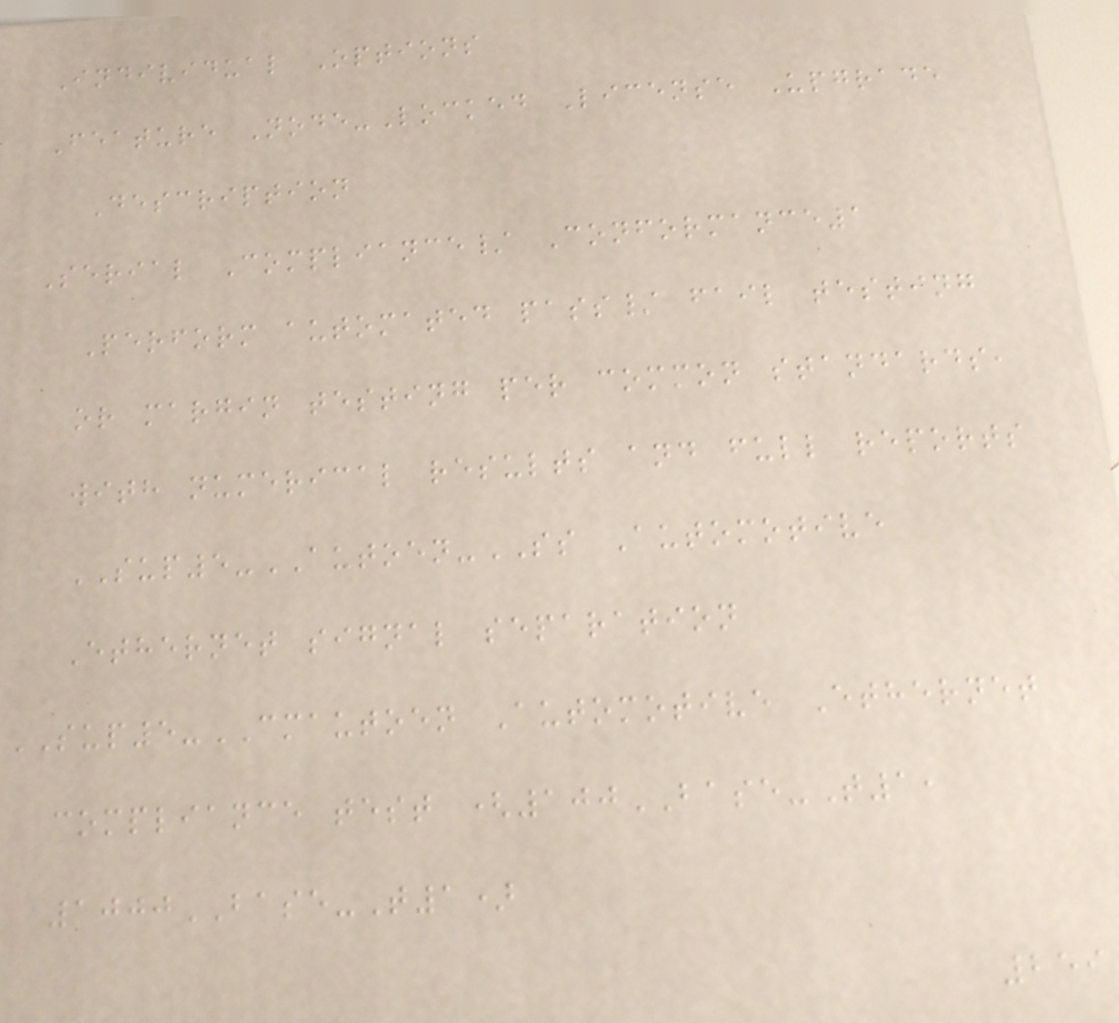Individual Options
Feature Node-Locked License Upgrade
Description
Serial Compliance/ Conformance1
Perform automated pass/ fail testing
or margin testing per common standards,
with numerical results and full reports
SUP5-AUTOEN-SS Automotive
Ethernet signal separation
SUP5-CMAUTOEN Automotive Ethernet
compliance test (100BASE-T1,
1000BASE-T1)
259
